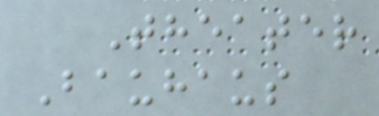Theater
Bauhaus
